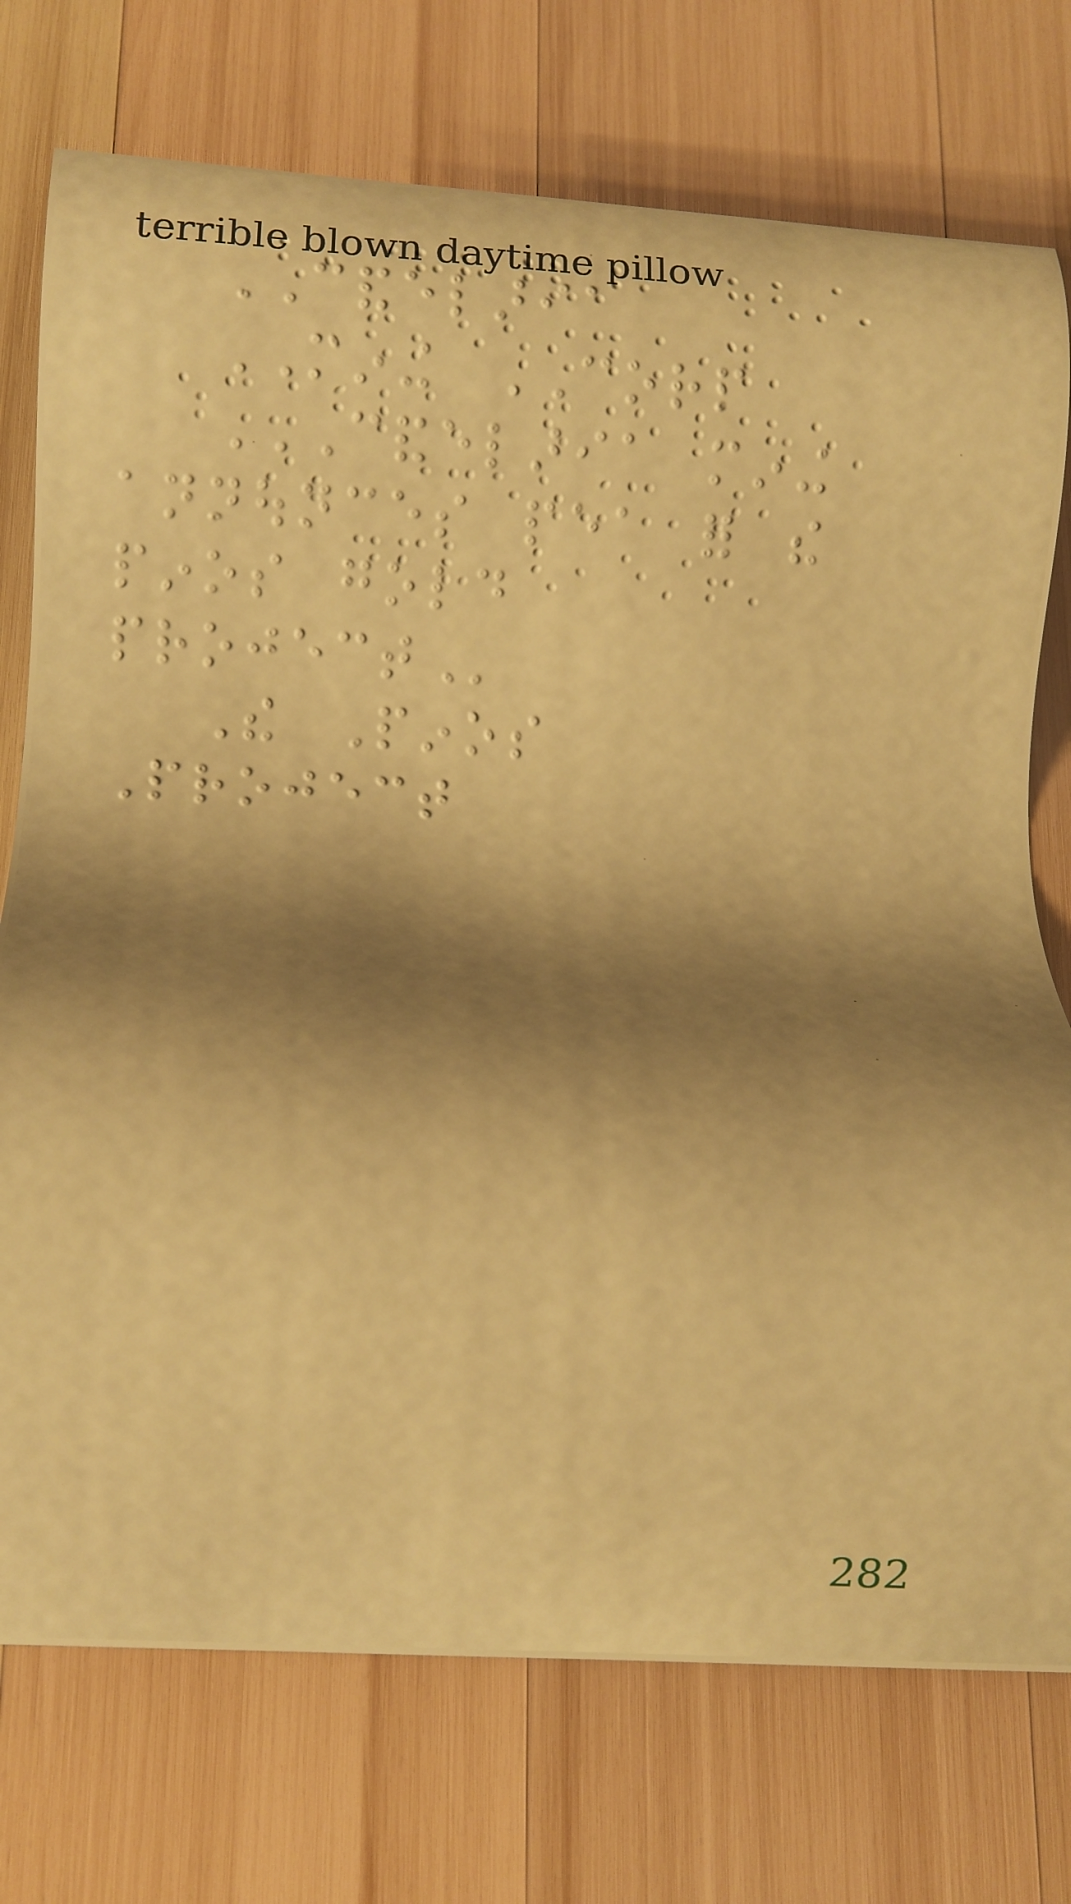CANDELARIA
MINING CORP
CANDELARIA MINING
ANNOUNCES PEA FOR THE
PINOS GOLD
PROJECT
The Pinos
Project
